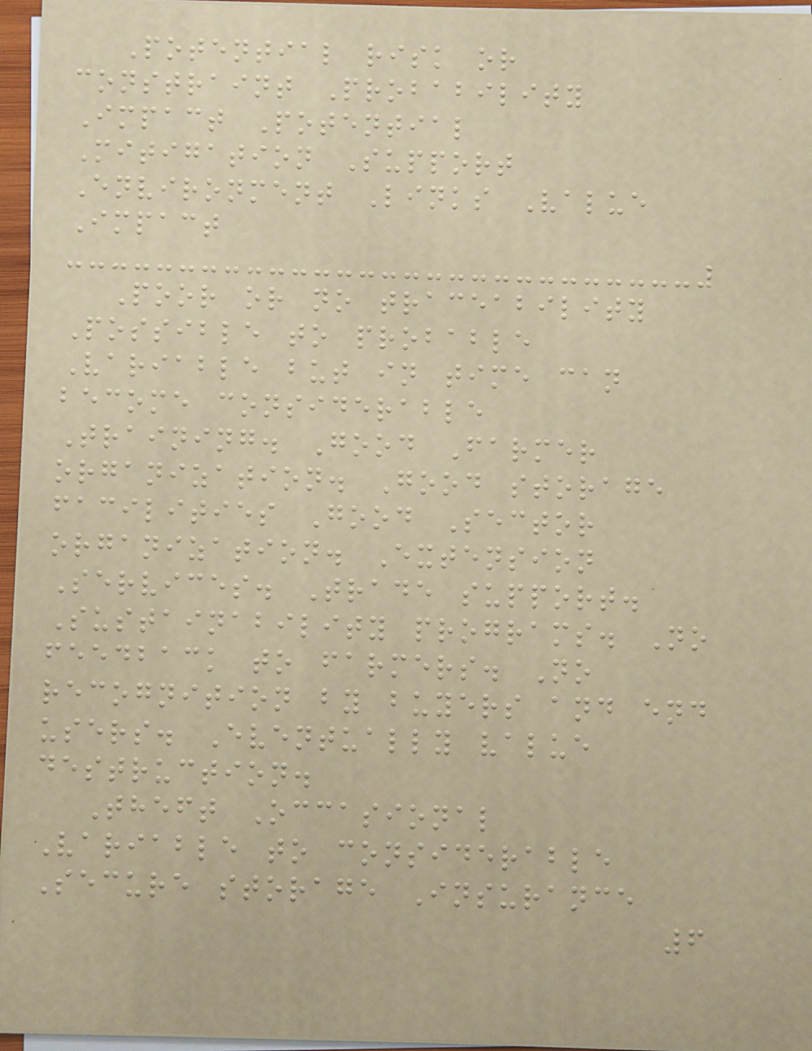Potential risk or
constraint Probability
Impact Potential
Mitigation Support
Environment Links Value
Impact
Poor or no traceability
Possible to probable
Variable but in time can
become considerable
Training. Good Farmer
organization. Good storage
facilities Good Sector
organization. Extension
Services. Trade support.
Sustainability programs. No
feedback to farmers. No
recognition by buyers and end
users. Eventually value
destruction.
Theft Occasional
Variable to considerable
Secure storage Insurance
6
